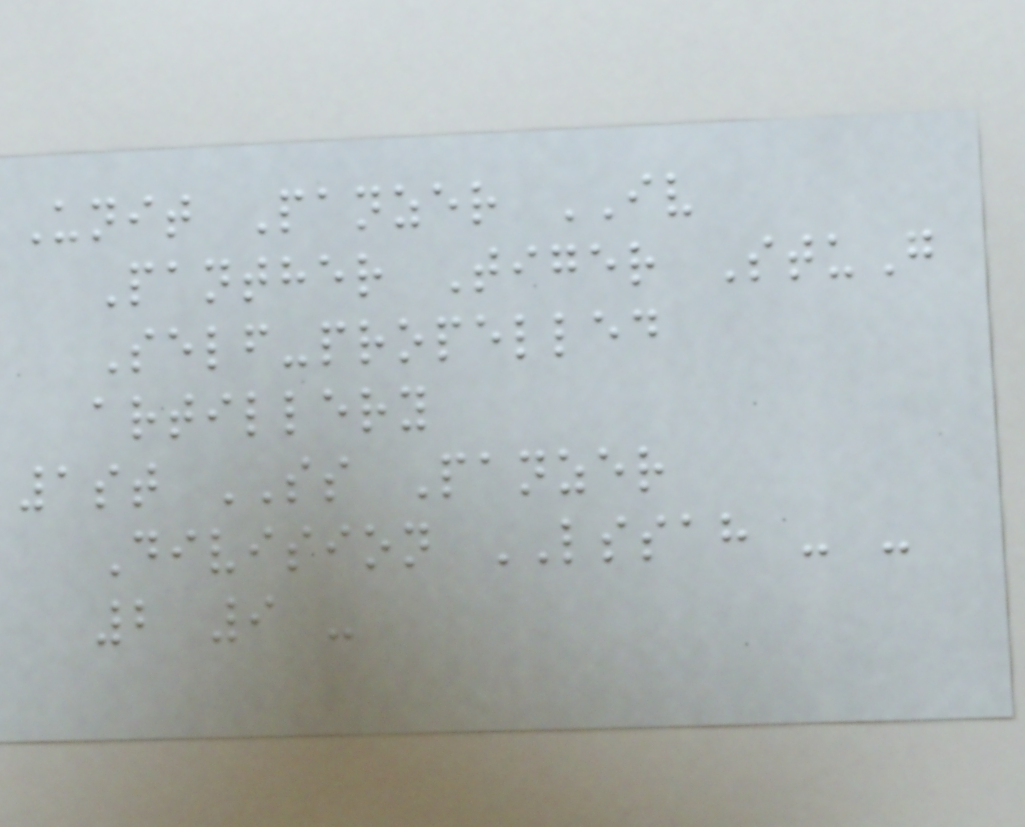Unit Panzer IV
Panther Tiger StuG
Self-propelled
artillery
1st SS Panzer
Division LSSAH - -
2 9 -
